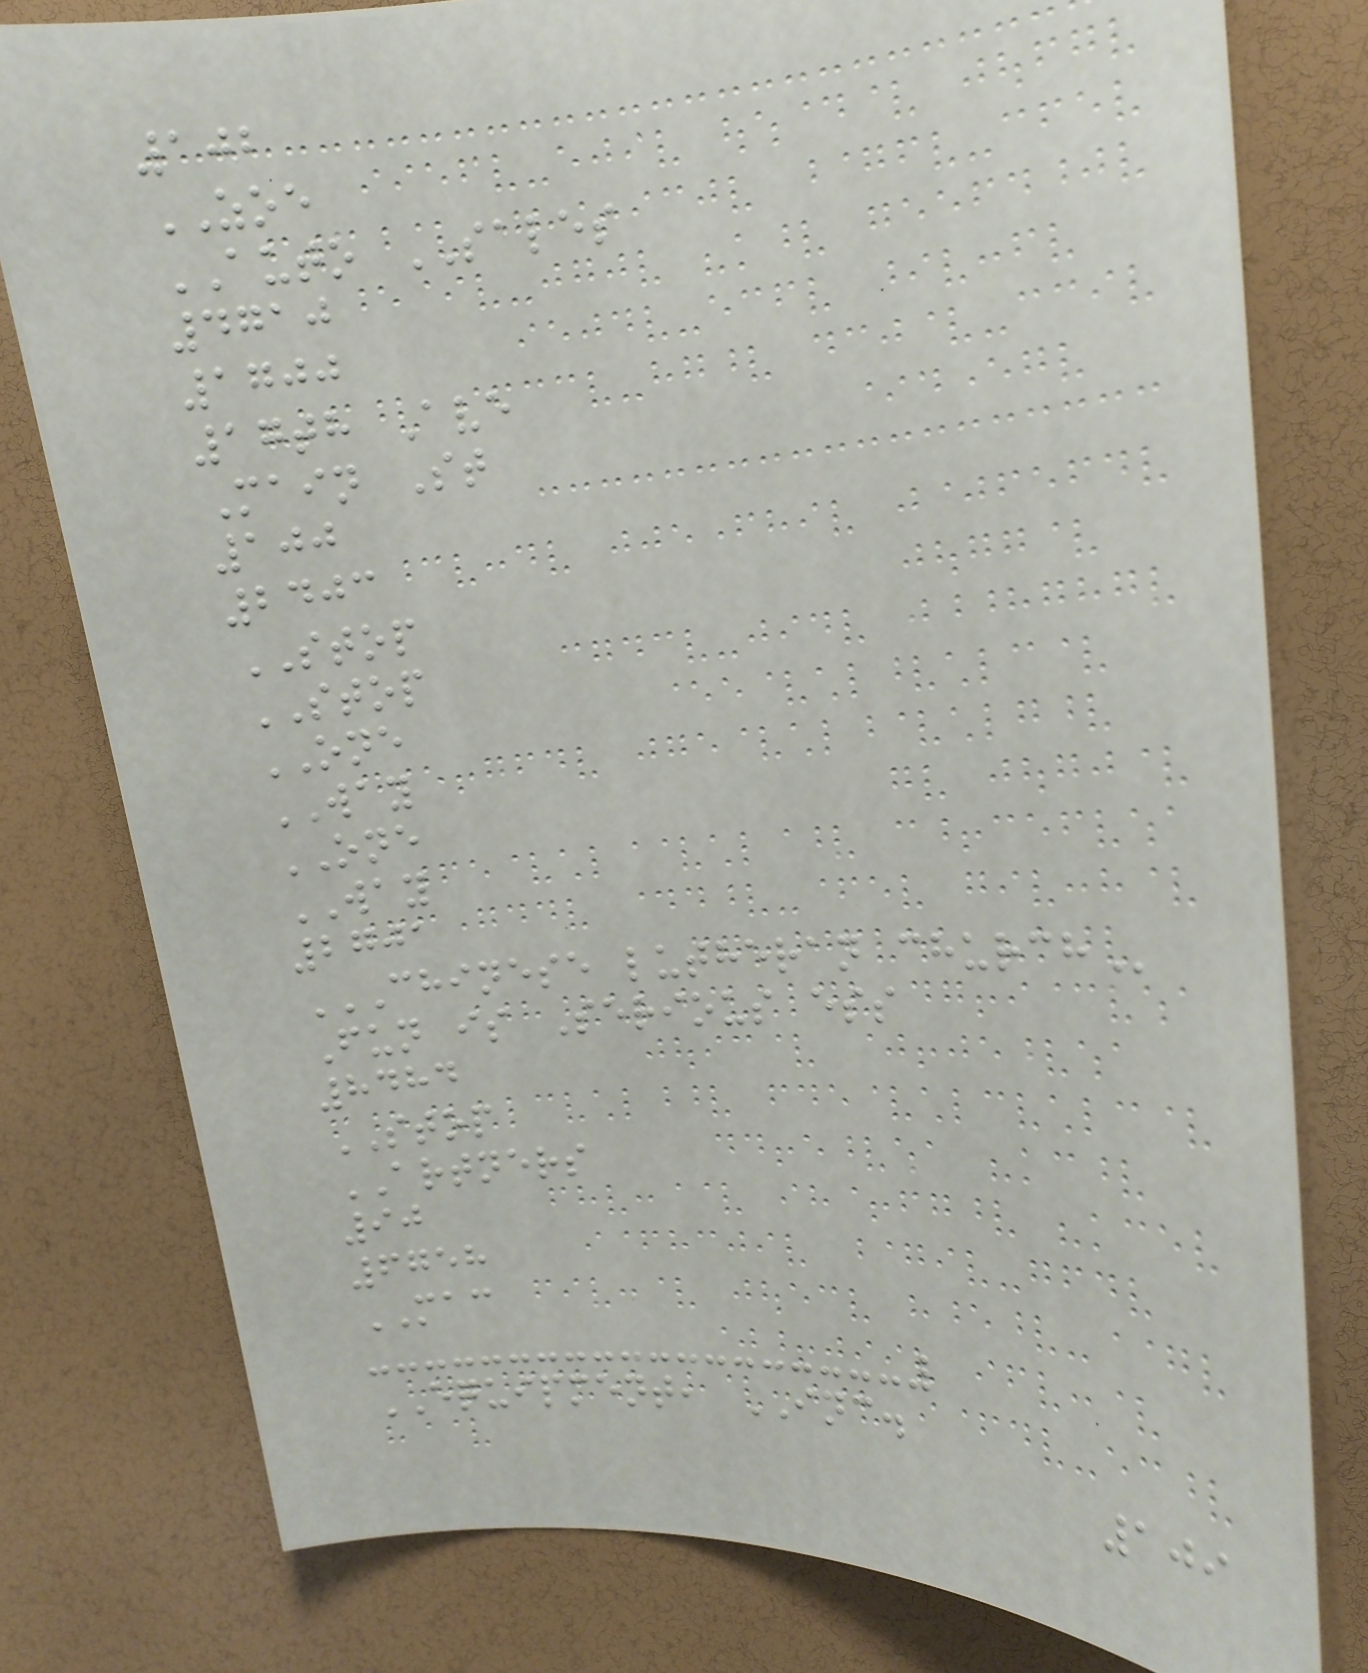102
ZOE
AUTO SALES
4710
1700
17th Ave
Main St
100
2403
STOP
STOP
ONE
WAY
ONE
WAY
2701
CHINESE LUTHERAN CHURCH
Fun is Serious ess
8484
STOP
ARTNERS
90
6758
MAC
EQUIPMENT, INC.
109
